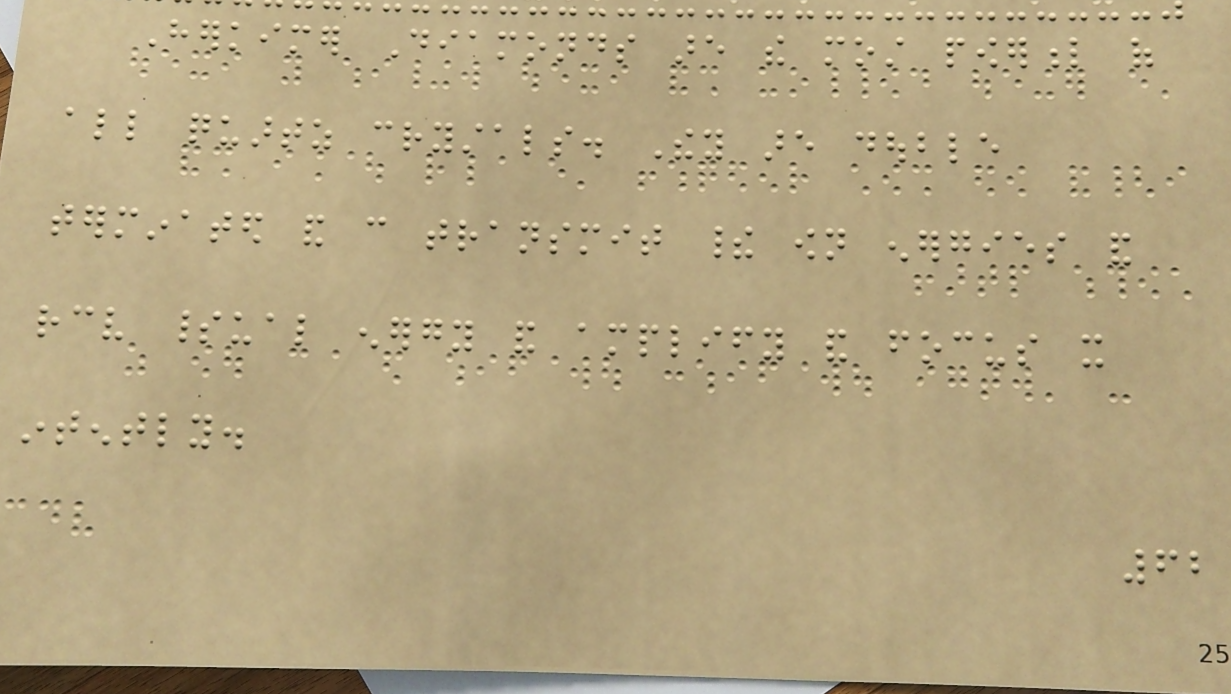Herkimer Diamonds are the most powerful of
all quartz crystals. They are double
terminated and can transmit their own energies and
receive spiritual energy and amplify and focus it
intently.
62
